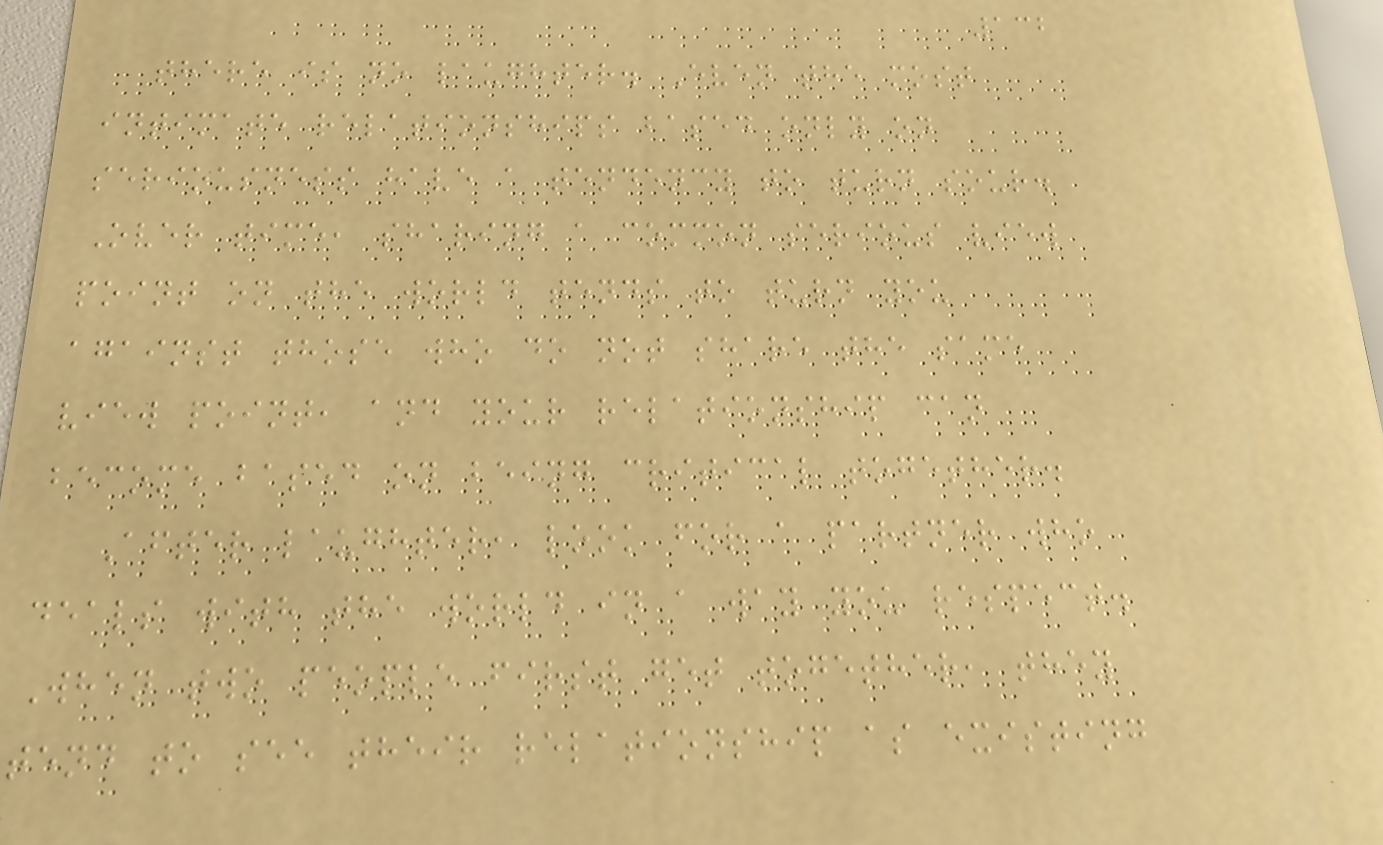132
there is no laughter. Even the most
intimate relationships based only on
seriousness have a tendency to turn sour.
Over time, sharing a common serious view
point on the world tends to turn you
against those who do not share the same
view point, and your relationship can
become based on being critical together.
After laughter, look for a partner who
deals with the world in a way you respect.
When two people first get together, they
tend to see their relationship as existing
